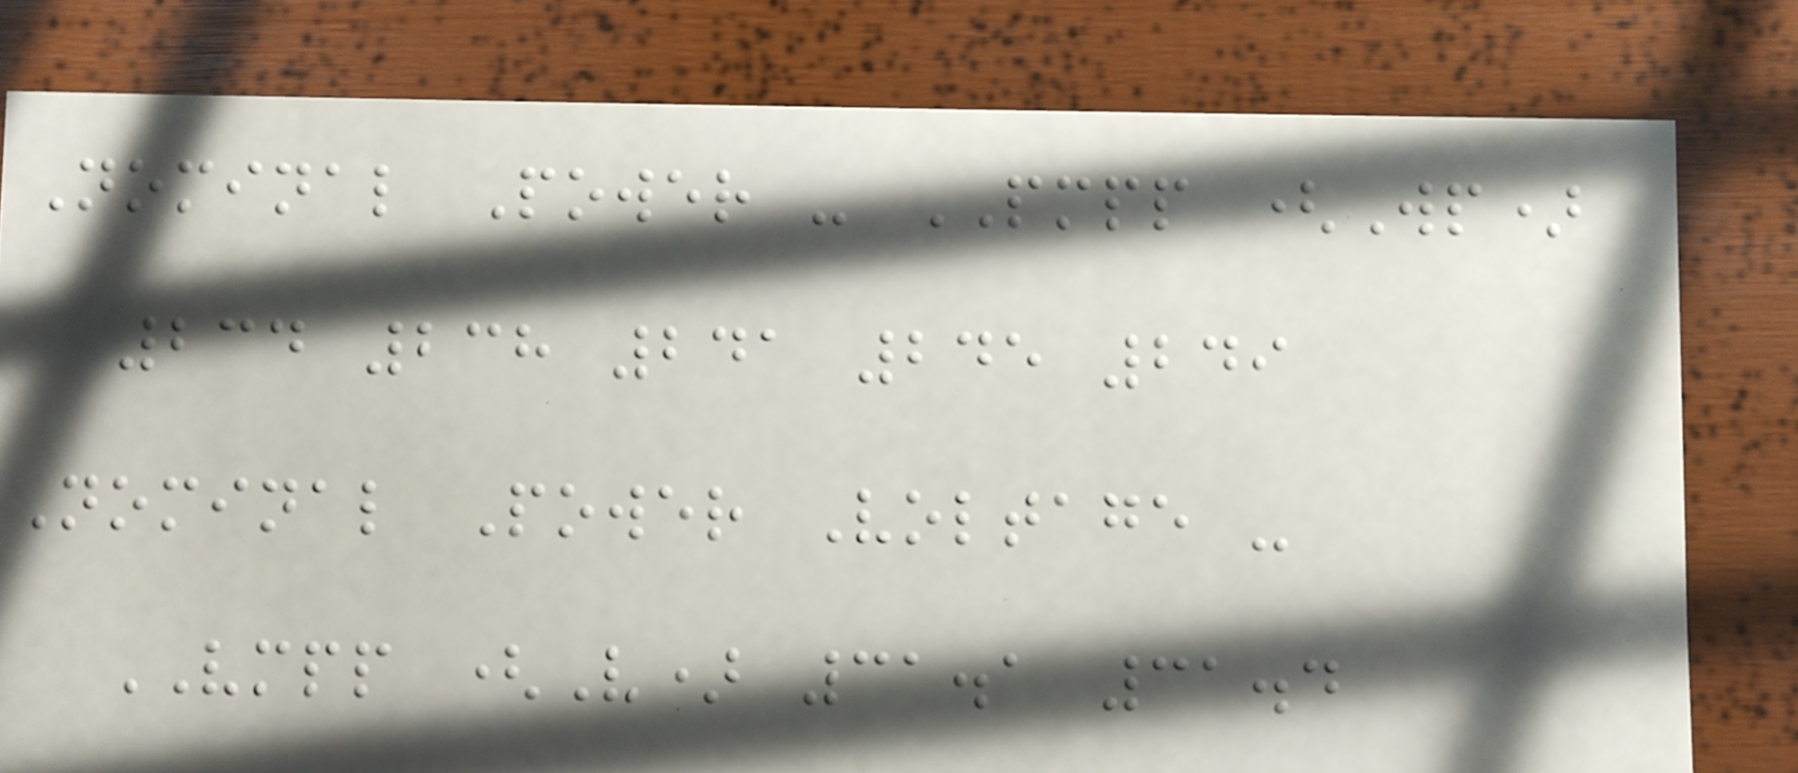Nominal Power - PMPP (Wp)
234 238 241 245 249
Nominal Power Voltage -
VMPP (V) 31.1 31.4
